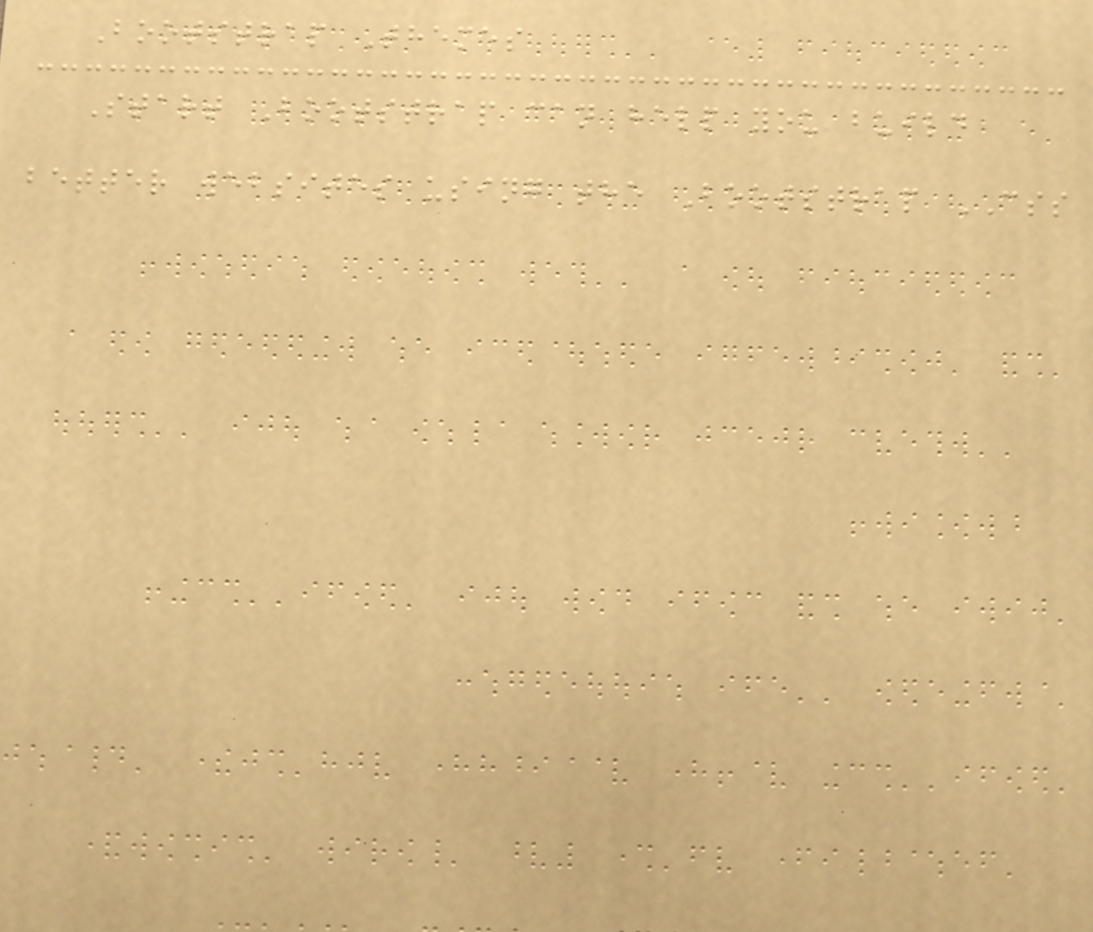Bootstrap Themes
Start Bootstrap can help you build
better websites using the Bootstrap CSS
